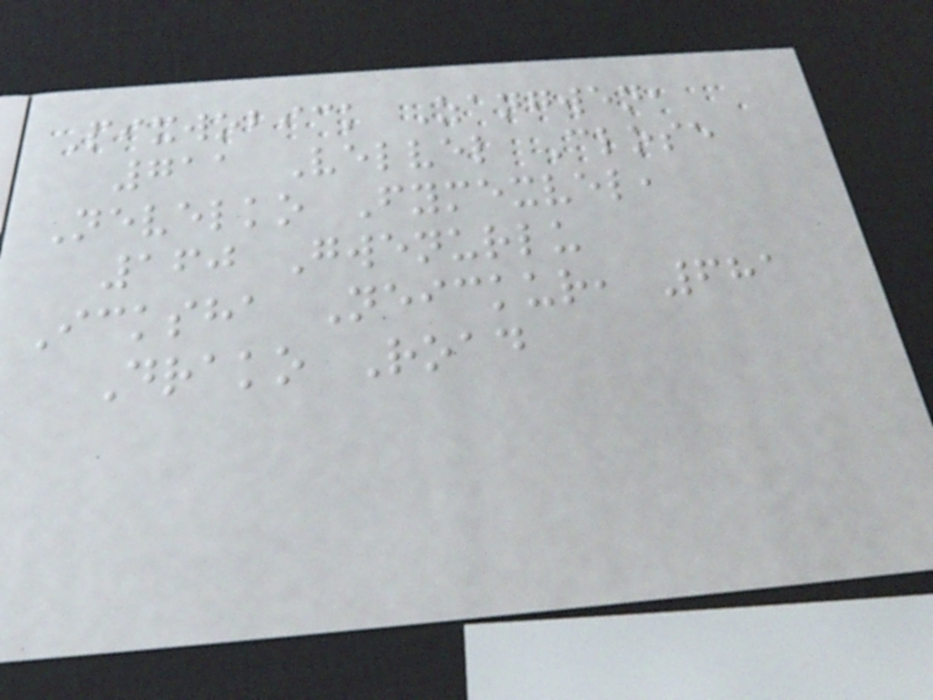Pixwobick Zangwen,
711 Velvel Close
Nevelko Fymexvel,
160 Gwenurlu
Icksha Neickur, 681
Drako Road
